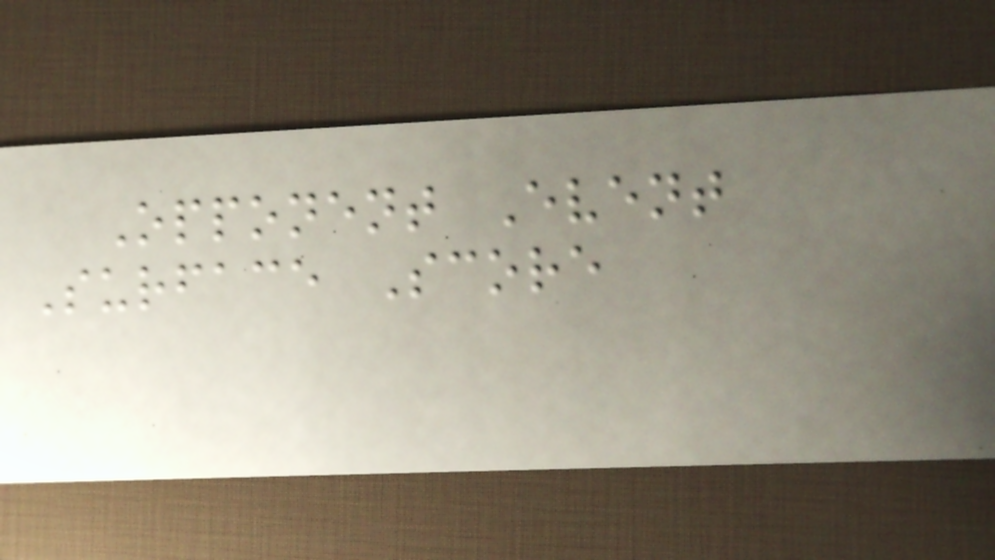Opponent Event
Surface Score
